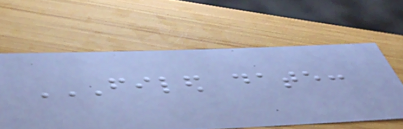FILED DATE:
